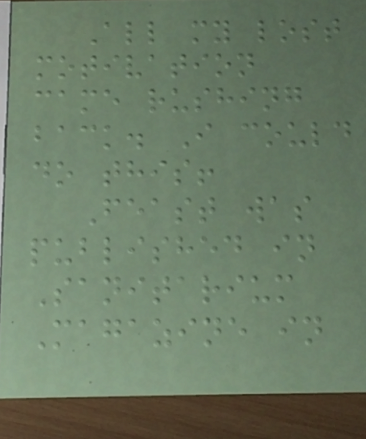All my lost
motivation
came rushing
back. I could
do this!
Feast was
published in
Sanitarium
Magazine in
